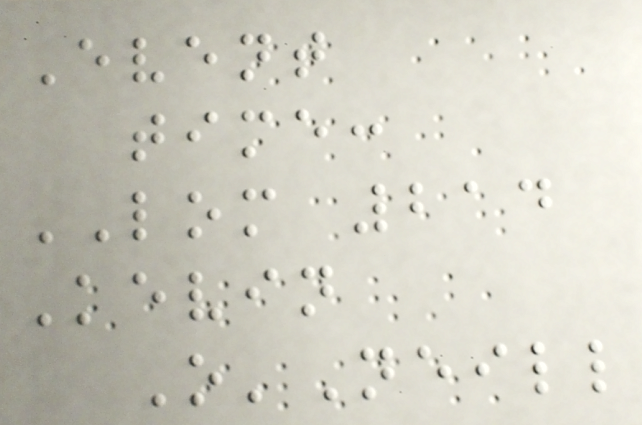Event
time:
LOM 214
Kevin
O'Neill
